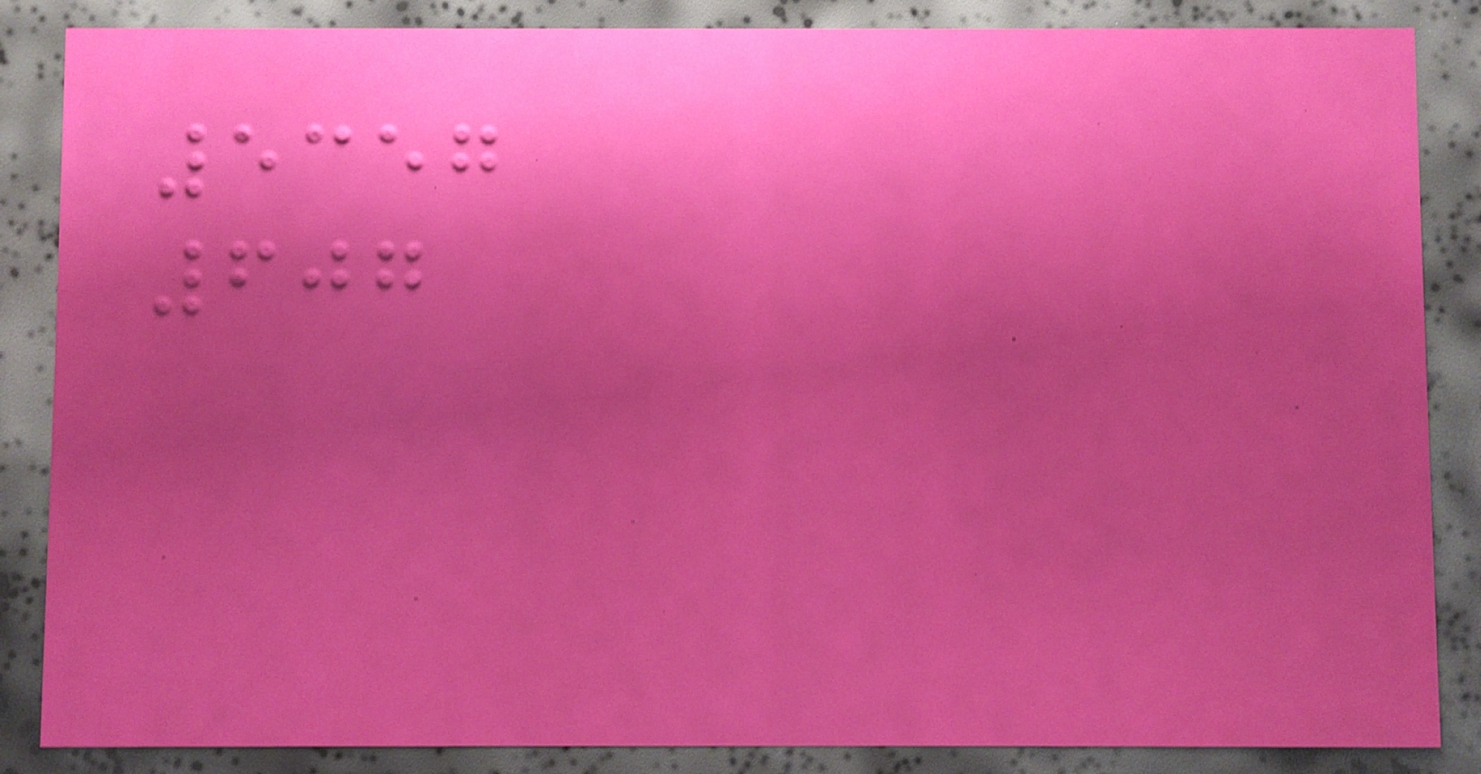5357
607
